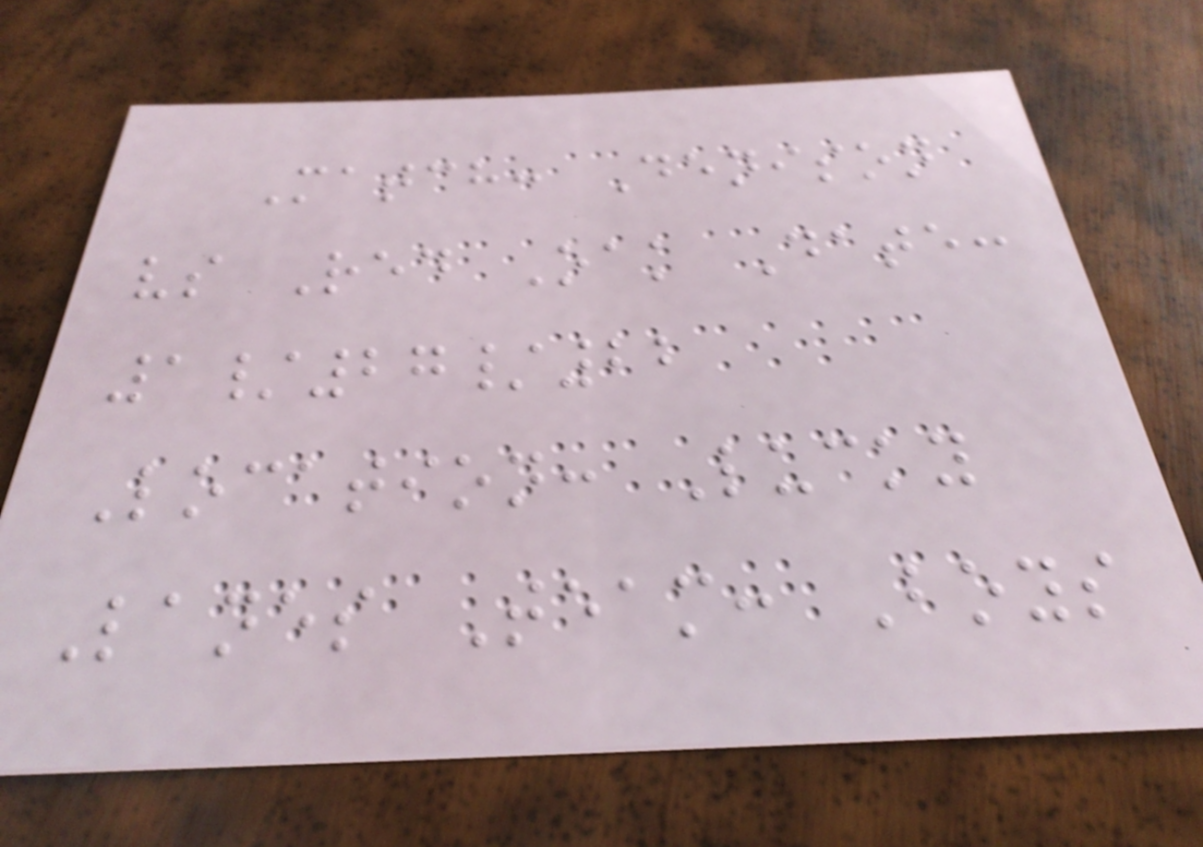Match: Denison
vs Red Oak Date:
1/27/22
Location: Lucky
Lanes Team: Boys
